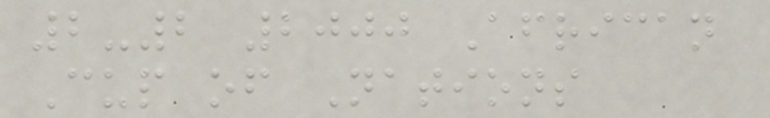2-2 2000 African
Cup of Nations
